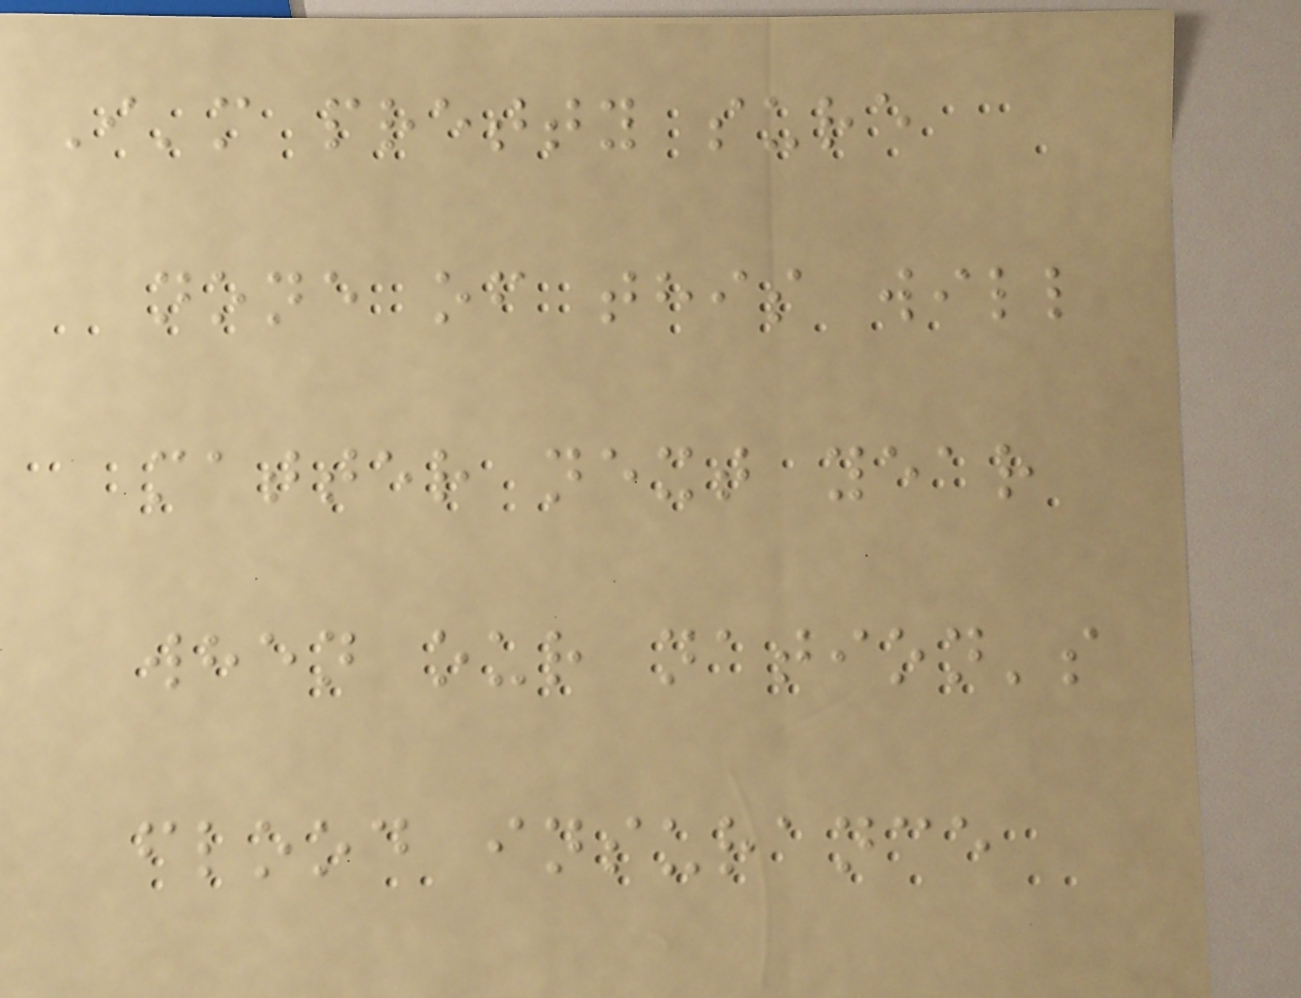I'm pretty sure
none of this will
matter next year
when our nation's
flood insurance
